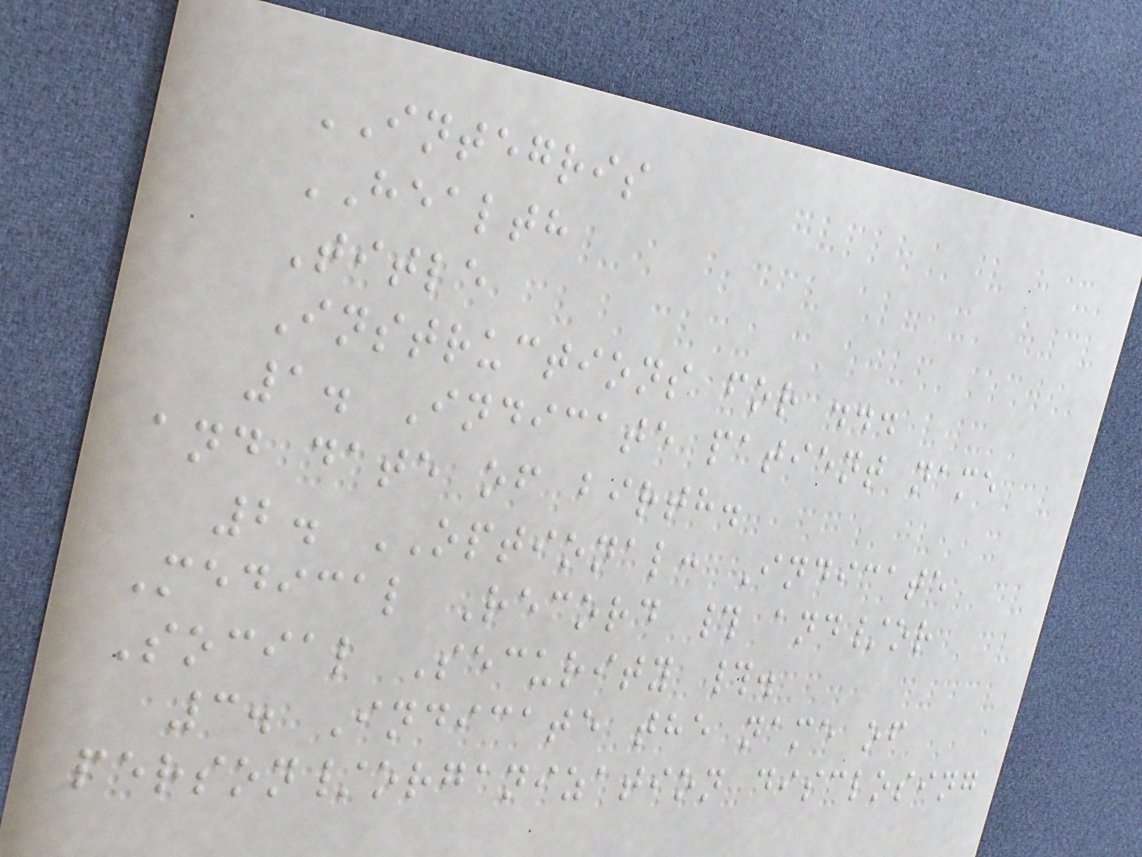INTEGRIS
HEALTH
Title
Instructions for ...
1. Indicate patient name
and date of birth.
2. OPTIONAL: Indicate
Medical Record # and/or
Social Security #.
3. Indicate the name of
person/organization disclosing
